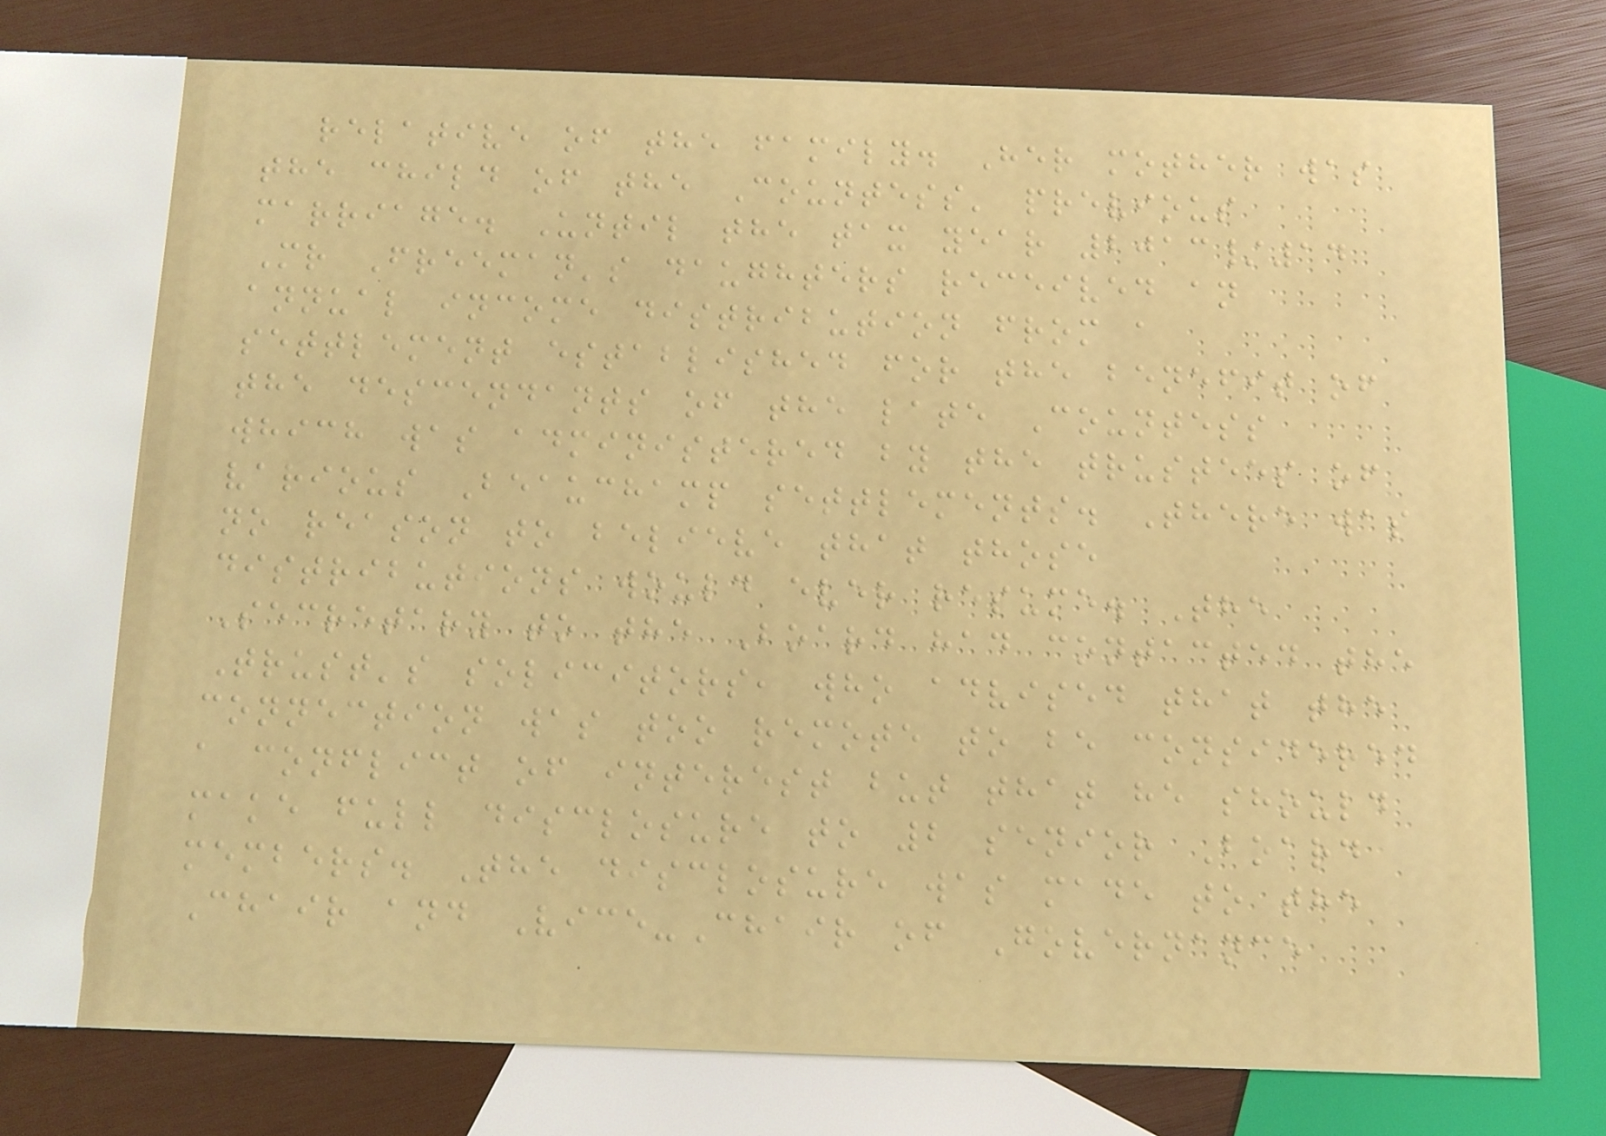relative of the family. Her mother was
the child of the Countess' previous
marriage. Until the tax year 2013/14
Mr Freeman's daughters received an
annual income distribution from a
settlement established for the benefit of
the descendants of the late Countess
which was administered by the trustees of
various Beauchamp settlements. There was
no reason to believe that those
distributions would ever resume. The
Secretary to the Board had contacted the
Trust's solicitors, who advised that the
connection was too remote to be considered
a conflict of interest but that he should
make full disclosure to 2 senior Board
members. The disclosure was made to the
Chair and Vice-Chair of Governance
